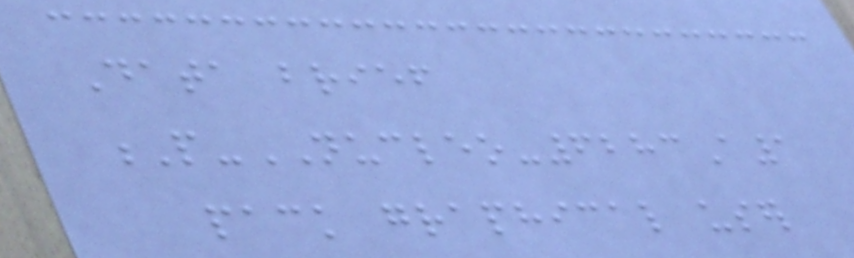Data brief
P-NUCLEO-6283A1
pack graphical user
